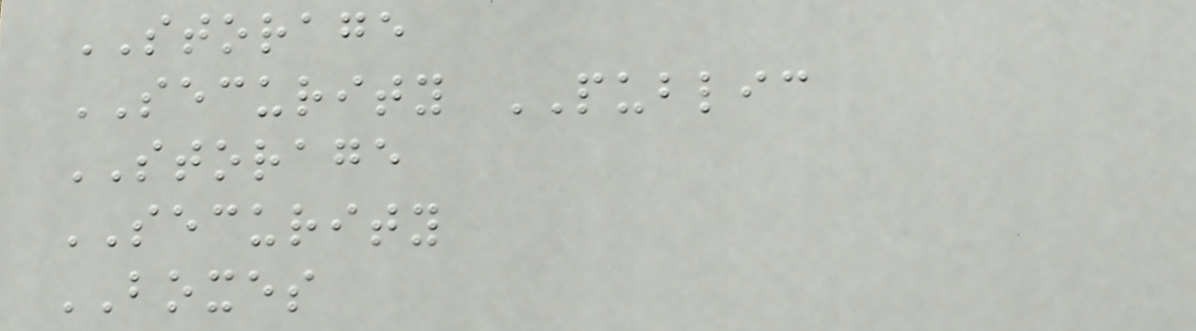STORAGE
SECURITY PUBLIC
STORAGE
SECURITY
BOXES
